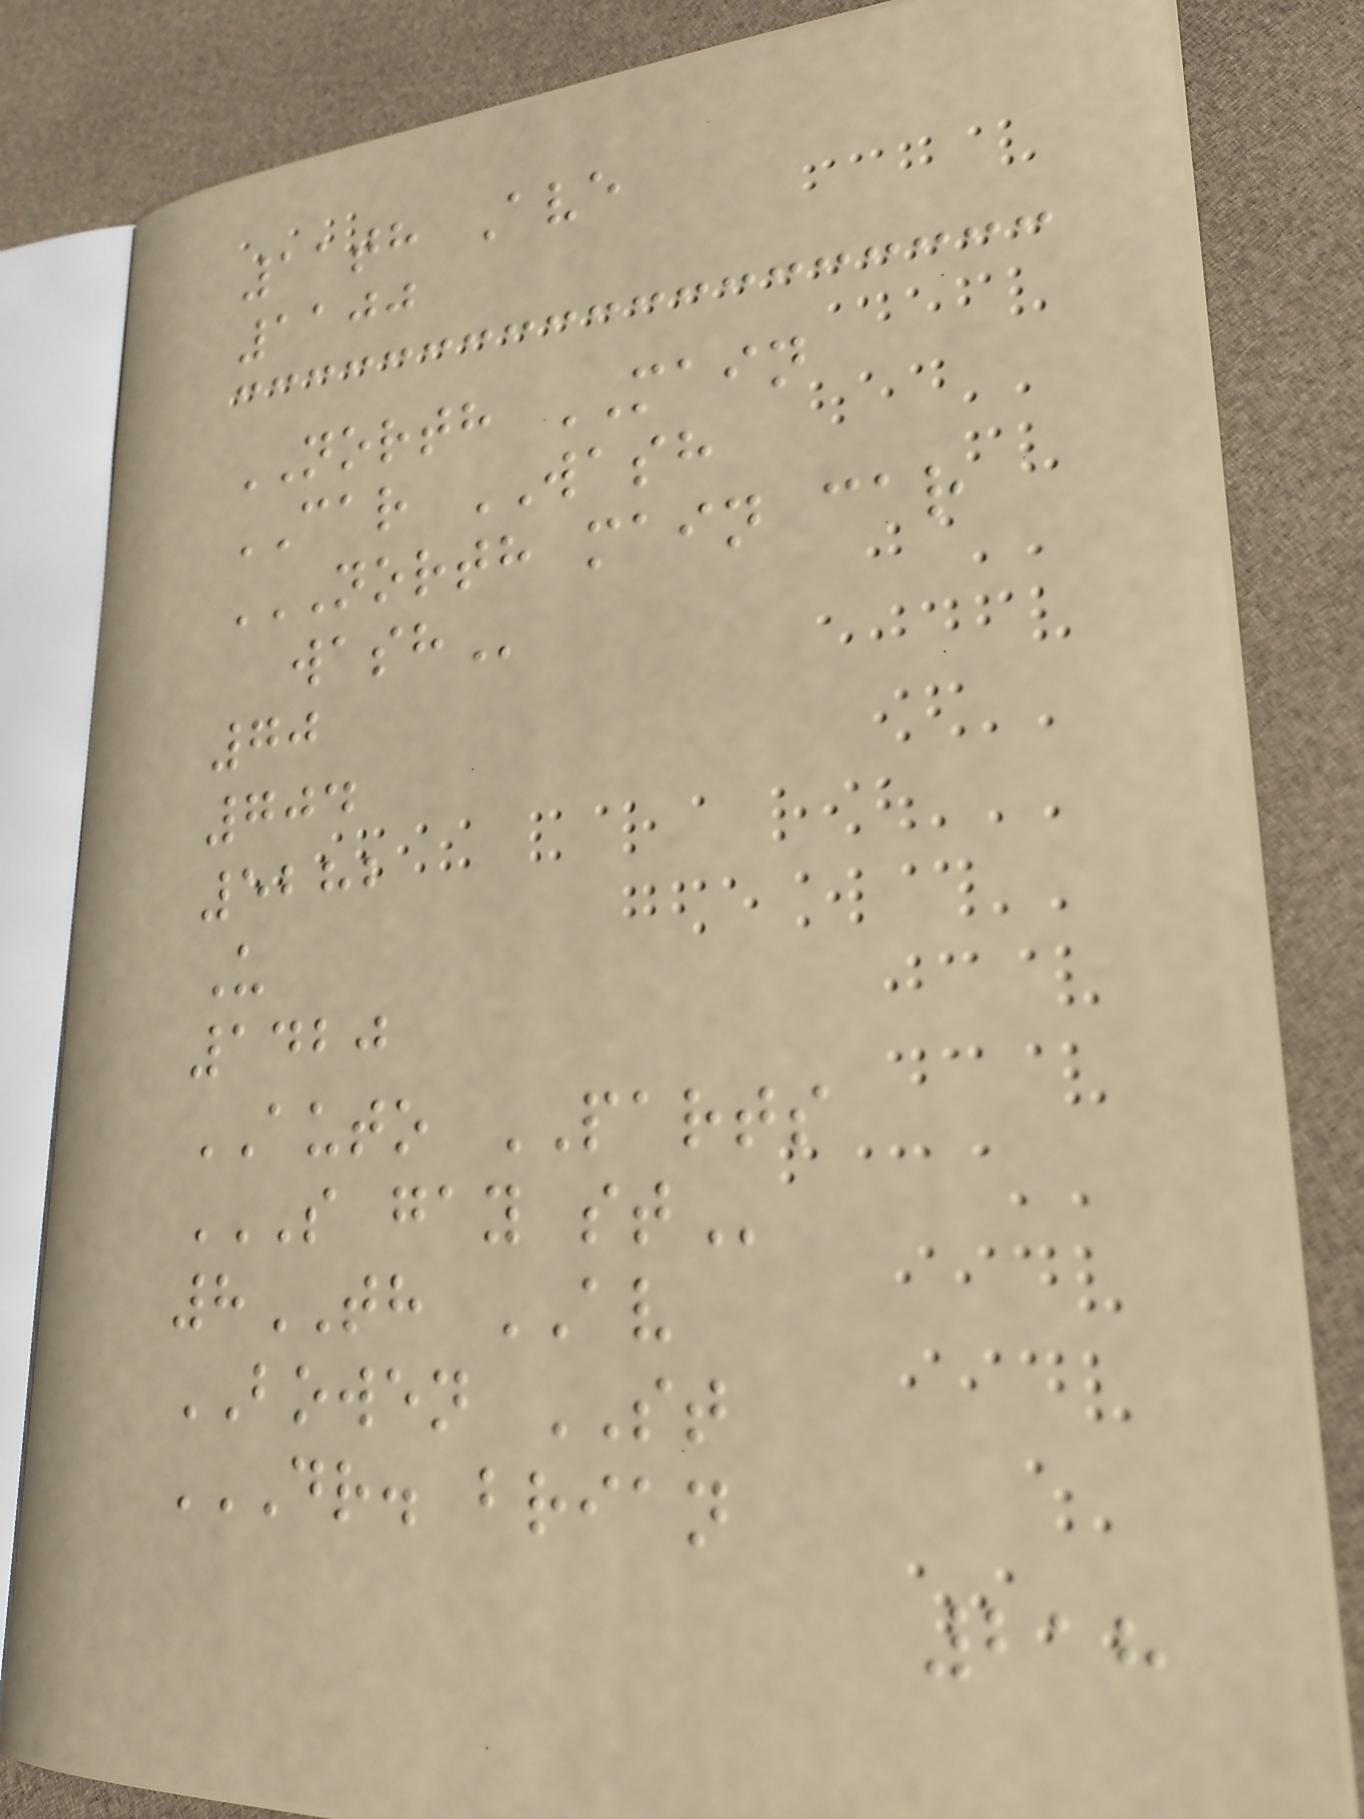11th Ave
1100
NORTH MAIN
CAR WASH
NORTH MAIN CAR
WASH
70
704
5282
U
1420
AUTO PARTS
S GAY ST
8TH AV
BOWEN ST
DR. BRIAN
218
